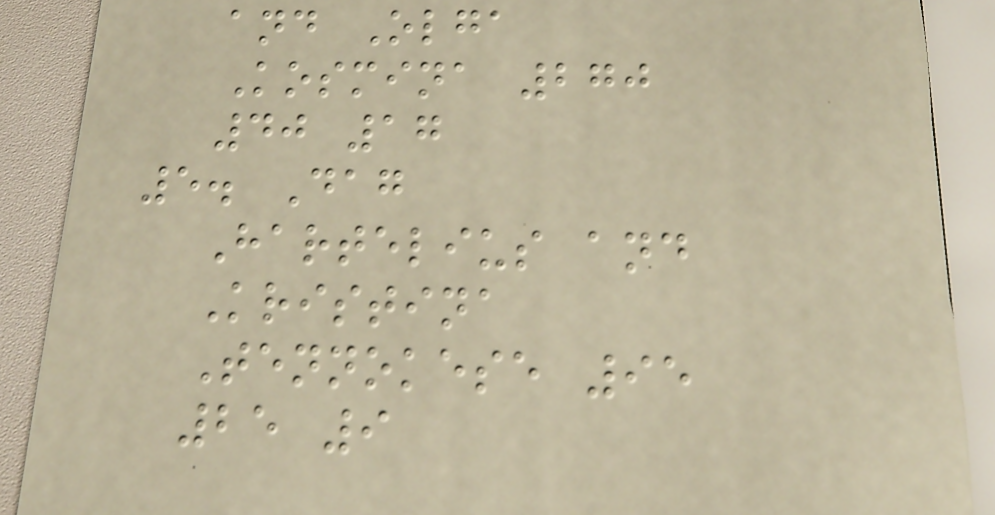and Olga
Kosmina 270
40 17
5. Dag
Hartelius and
Kristina
Tennokese 95
25 9
